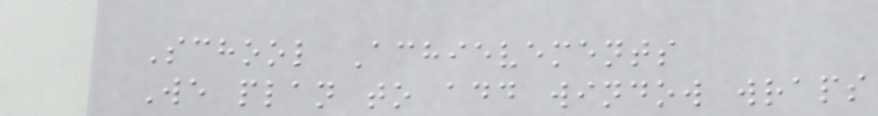School Achievements
We plan to add window wraps
